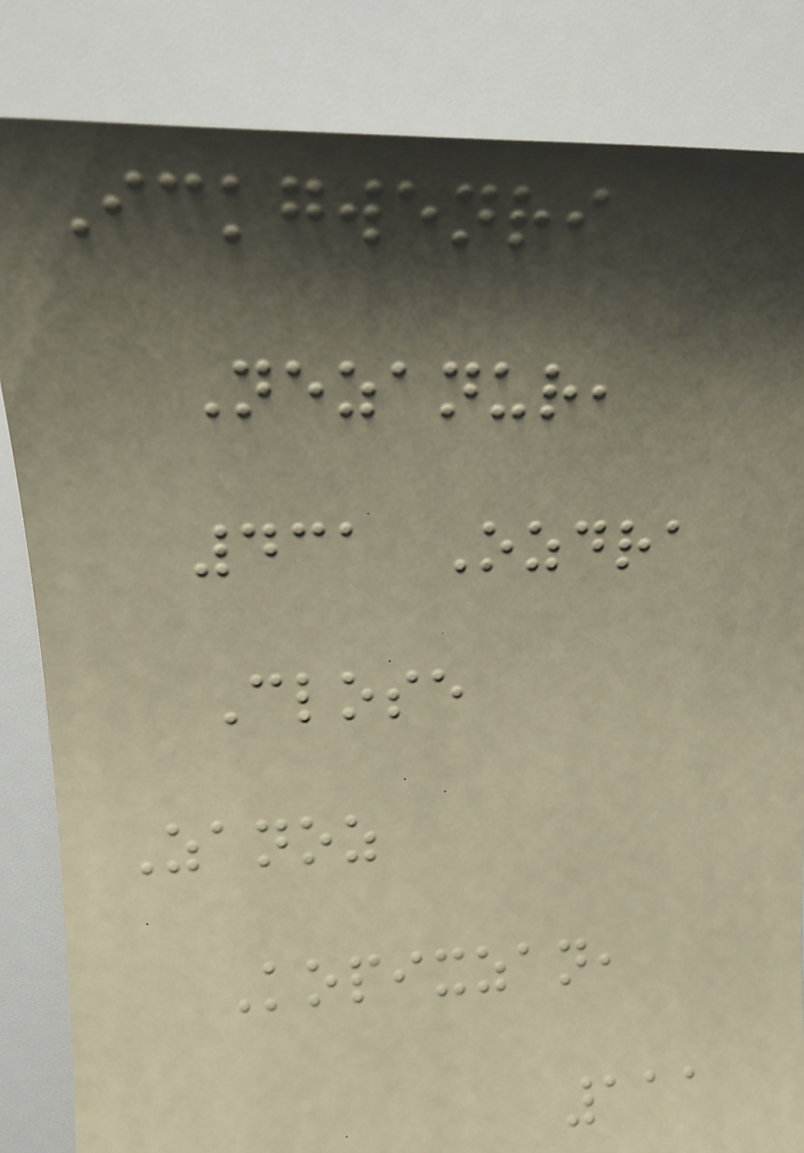Ickgwenri
Nezanur,
431 Ozdra
Close
Zanoz
Kopixzan,
111
